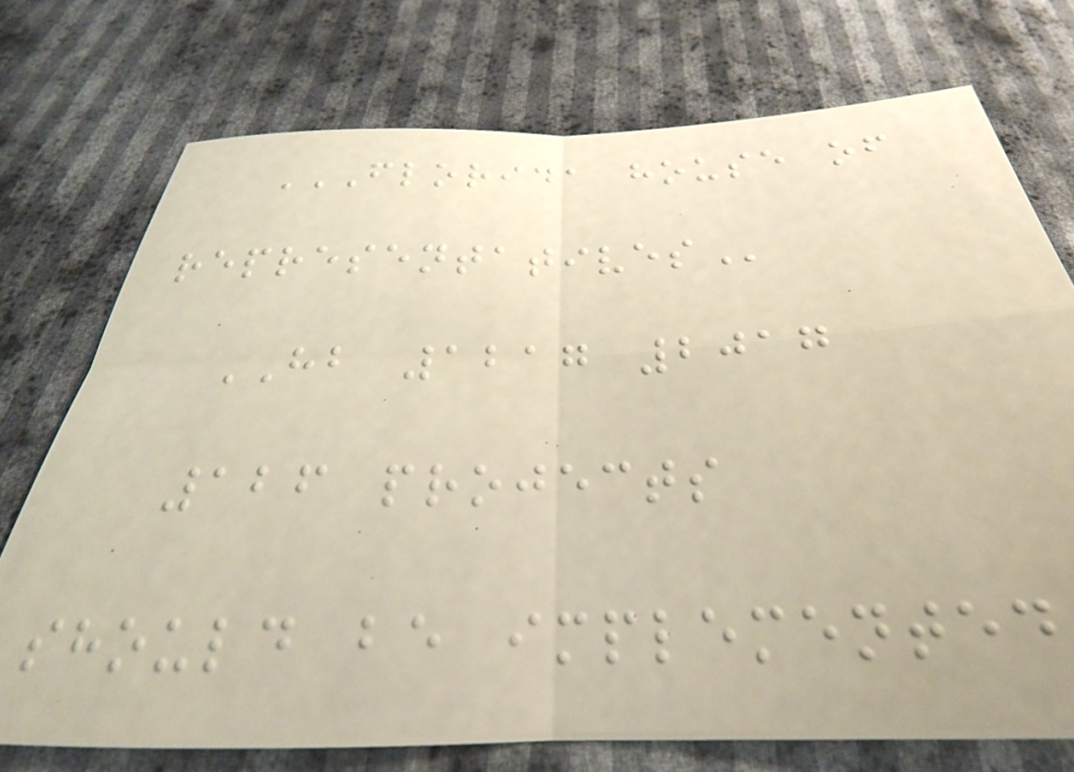FLORIDA HOUSE OF
REPRESENTATIVES
HB 1217 2017
126 projects
should be implemented
